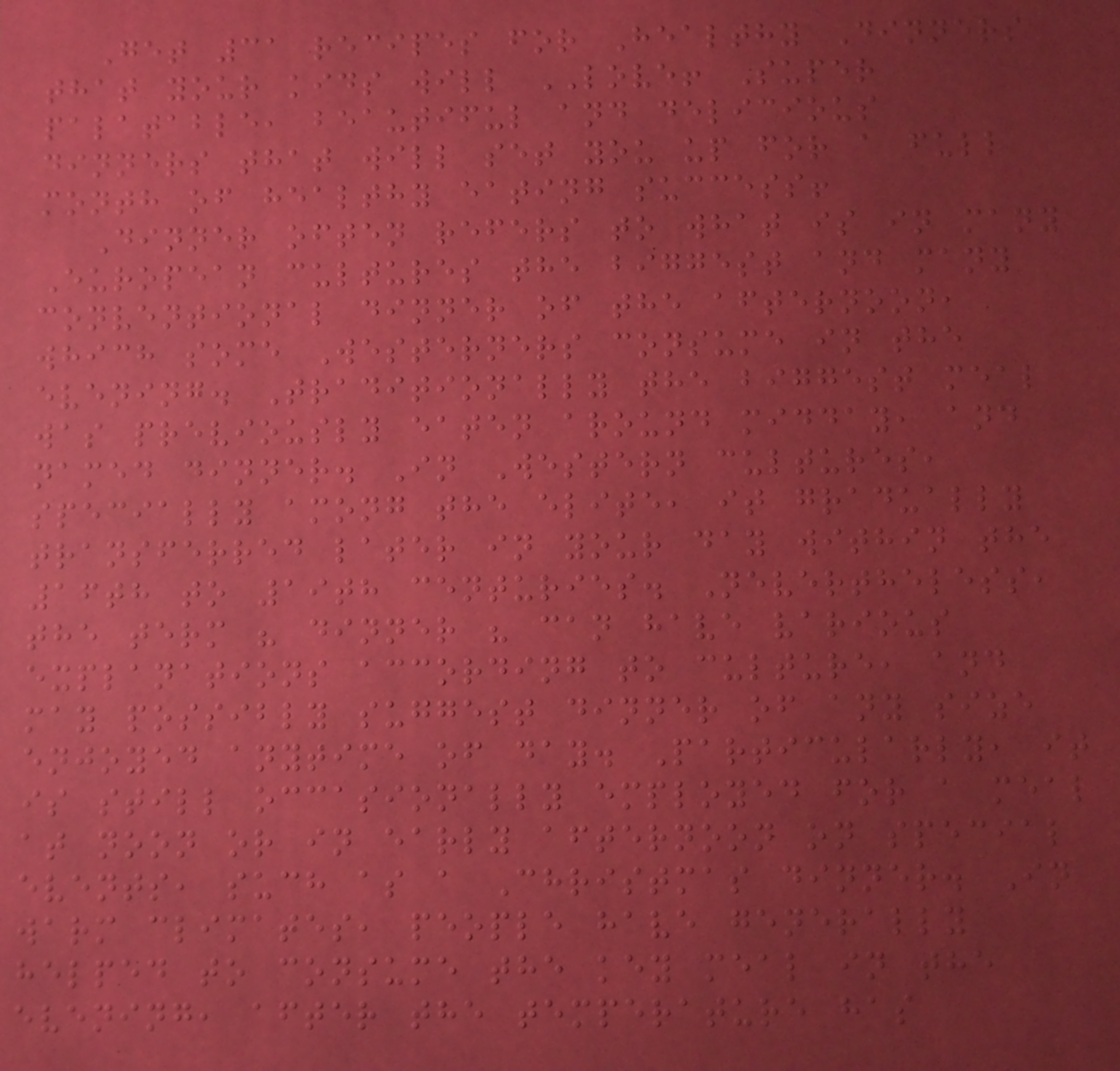Get 31 recipes for Healthy Dinners
that your kids will LOVE! Super
palatable, beautiful and delicious
dinners that will set you up for a full
month of healthy eating success!
Dinner often refers to what is in many
European cultures the biggest and many
conventional dinner of the afternoon,
which some Westerners consume in the
evening. Traditionally the biggest meal
was previously eaten around midday, and
named dinner. In Western cultures,
specially among the elite, it gradually
transferred later in your day within the
16th to 19th centuries. Nevertheless,
the term " dinner " can have various
explanations according to culture, and
may possibly suggest dinner of any size
enjoyed anytime of day. Particularly, it
is still occasionally employed for a meal
at noon or in early afternoon on special
events, such as a Christmas dinner. In
warm climates, people have generally
helped to consume the key meal in the
evening, after the temperature has
